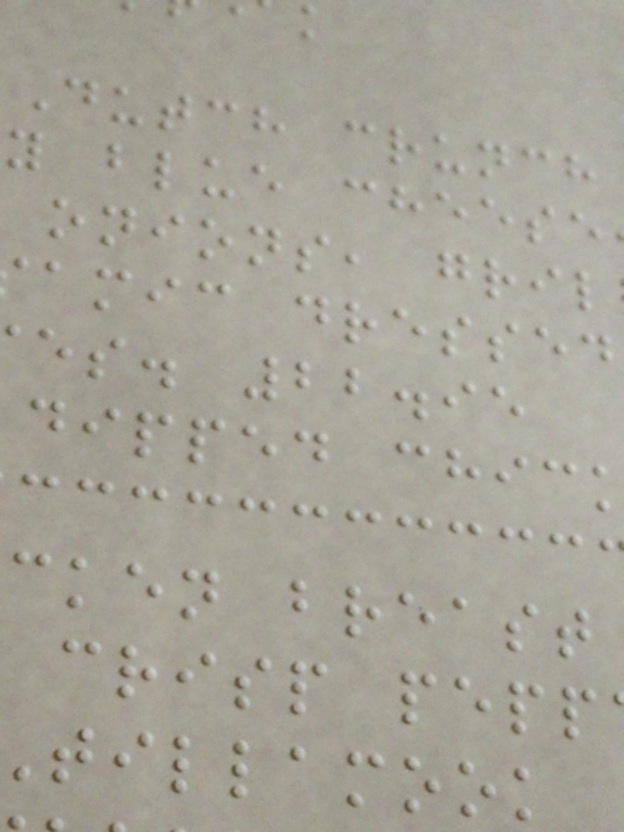Dutch crunch
y blue cheese
onions, gril
amic dressed
es. 22.95
cken breast
crisp pepp
tillamook
